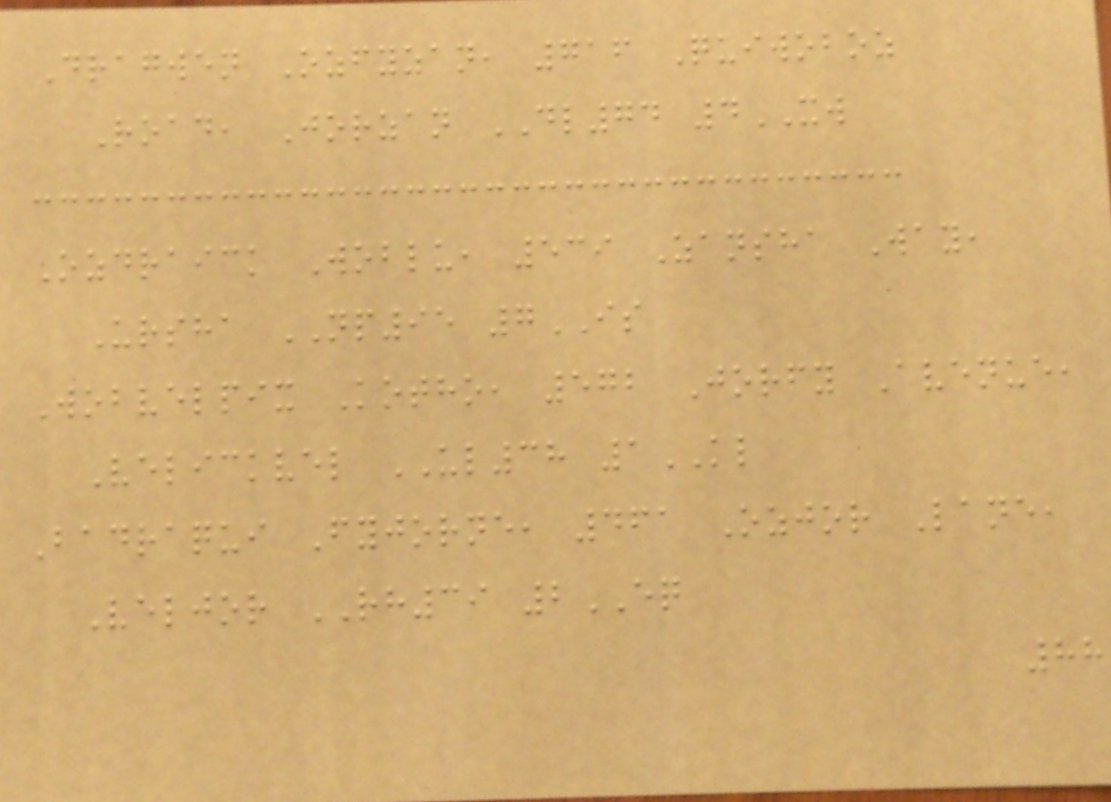Dragwen Ozfyzan, 716 Quiwoboz
Road, Jorzan DL74 4XW
Ozdraick Woblu, 539 Zansha Way,
Ursha NP95 7IS
Wobvelpix Kotho, 572 Jorfy Avenue,
Velickvel UL38 1KL
Badraqui Fyjorne, 461 Ozjor Lane,
Veljor RH39 2EQ
88
